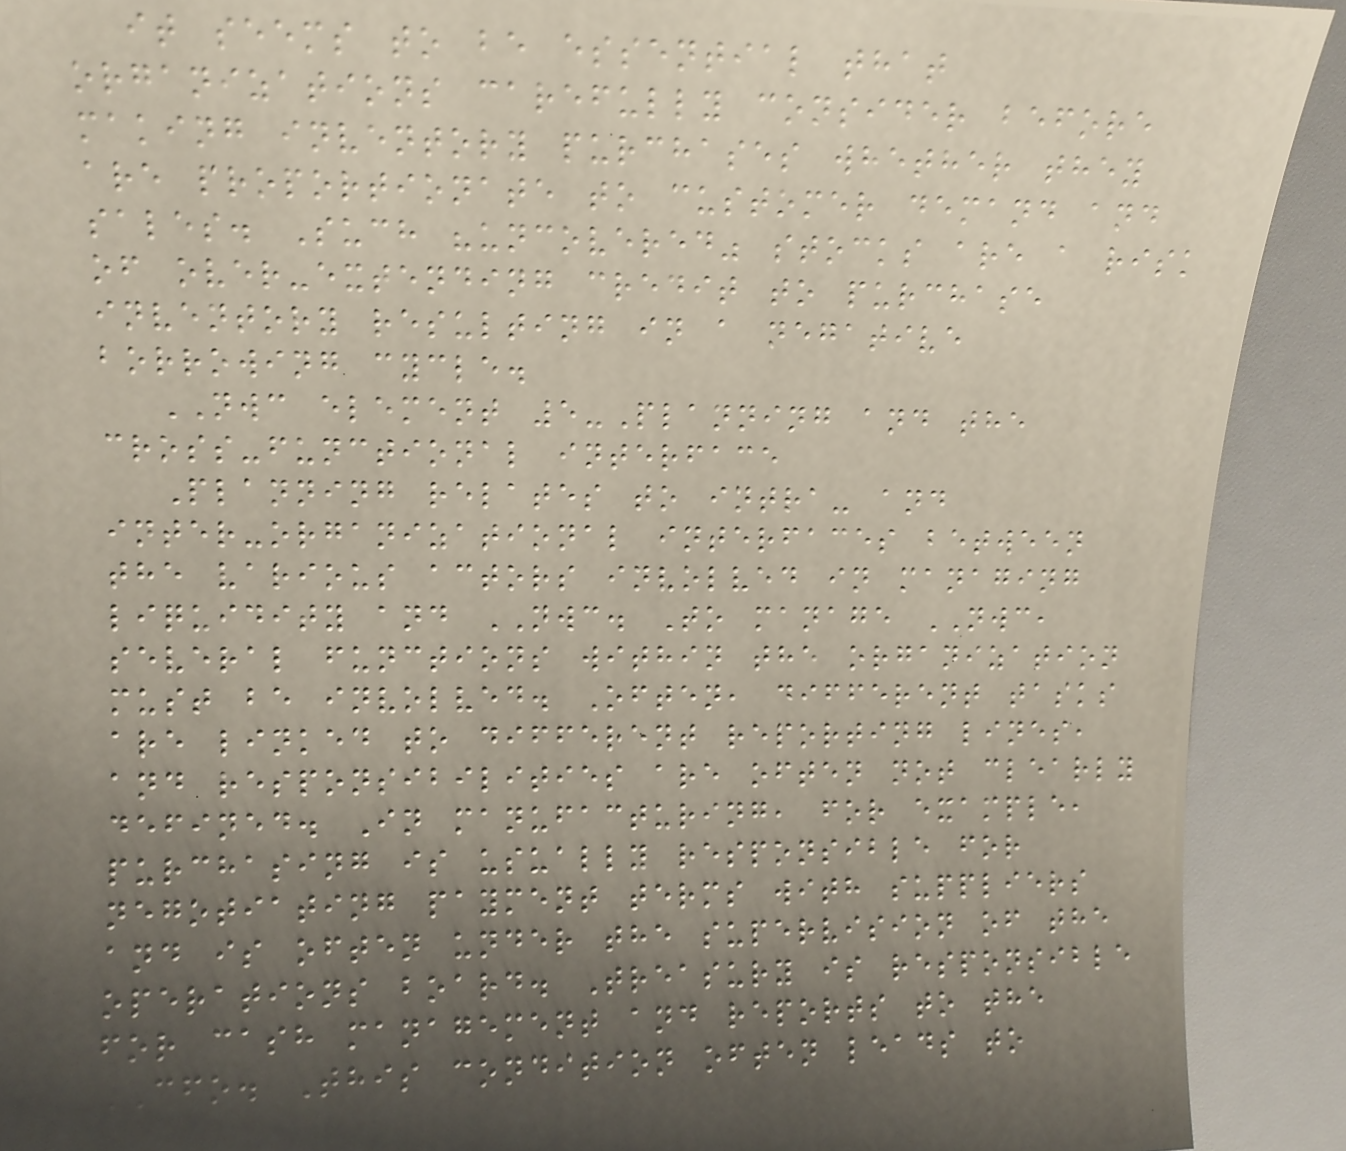it seems to be essential that
organizations carefully consider before
making inventory purchases whether they
are proportionate to customer demand and
sales. Such "uncovered" stocks are a risk
of over-extending credit to purchase
inventory resulting in a negative
borrowing cycle.
NWC element 5-Planning and the
cross-functional interface
Planning relates to intra- and
inter-organizational interfaces between
the various actors involved in managing
liquidity and NWC. To manage NWC,
several functions within the organization
must be involved. Often, different tasks
are linked to different reporting lines,
and responsibilities are often not clearly
defined. In manufacturing, for example,
purchasing is usually responsible for
negotiating payment terms with suppliers
and is often under the supervision of the
operations board. Treasury is responsible
for cash management and reports to the
CFO. This condition often leads to
